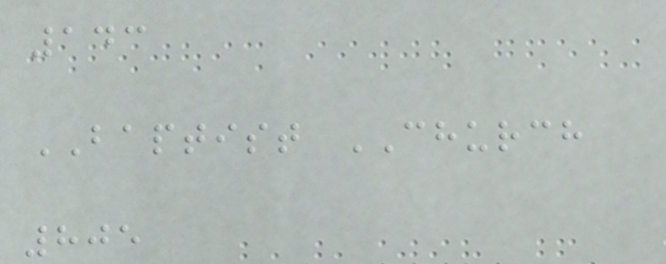143
BAPTIST CHURCH
805
